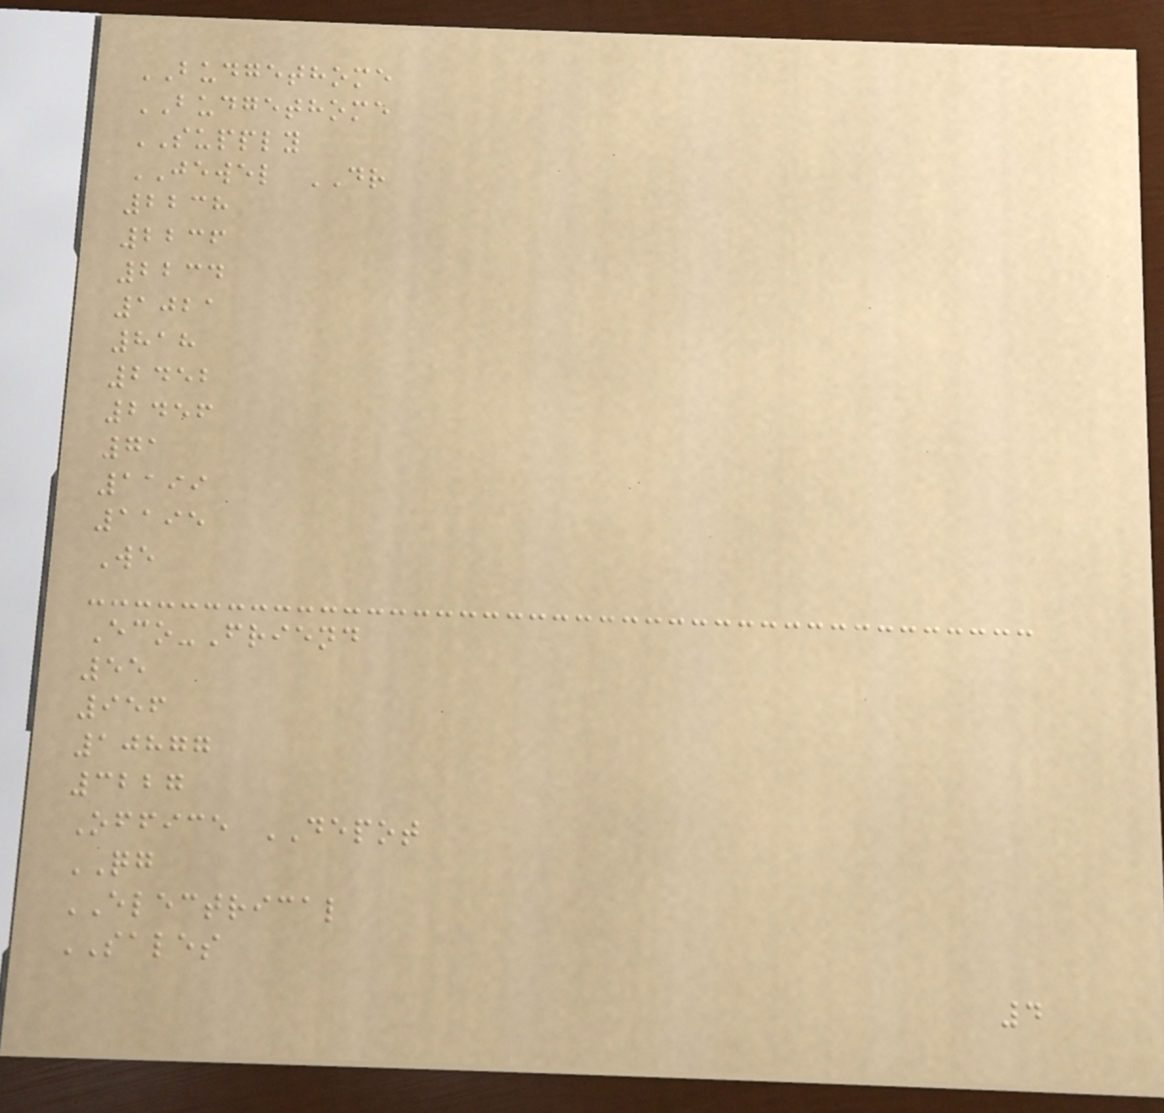BUDGETHOME
BUDGETHOME
SUPPLY
JEWEL DR
2238
2236
2234
1021
818
2452
2456
71
1199
1195
We
Eco-Friend
55
956
10877
3227
Office DEPOT
QG
ELECTRICAL
SALES
4
